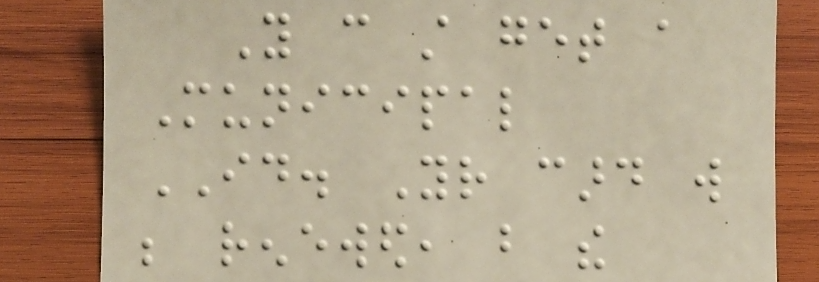You can still get a
Municipal
ID. Your card will
be renewed, but the
